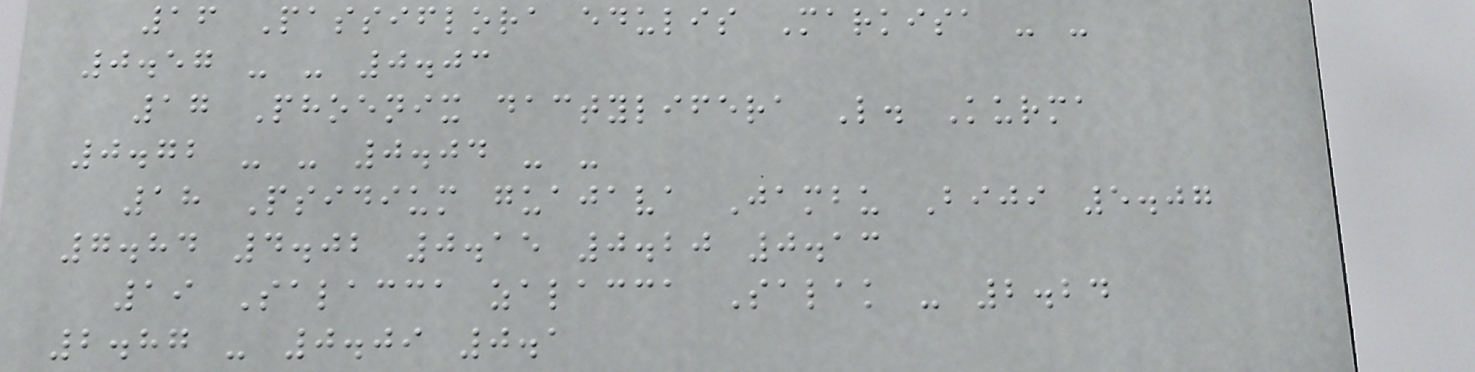16 Passiflora edulis Markisa - -
0.57 - - 0.03
17 Phoenix dactylifera L. Kurma
0.72 - - 0.04 - -
18 Psidium guajava Jambu Biji 5.07
7.84 4.02 0.15 0.20 0.13
19 Salacca zalacca Salak - 2.24
2.87 - 0.09 0.1
